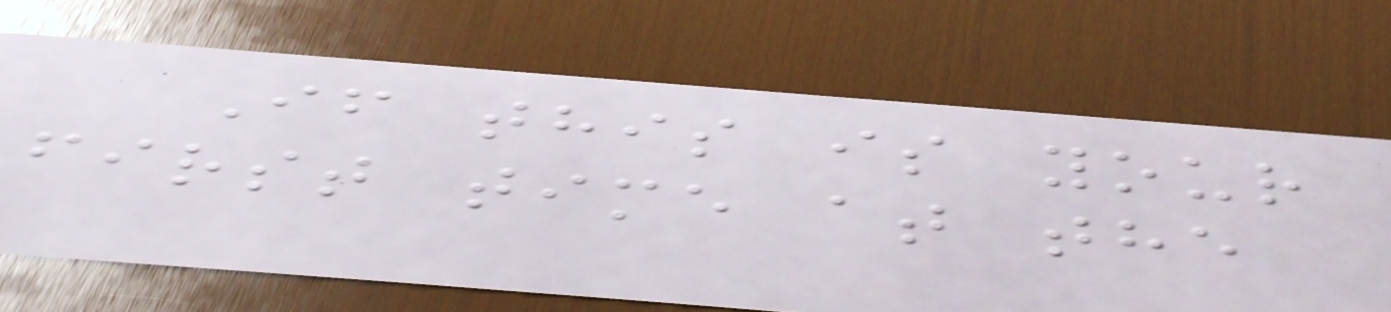If this is your
first time at the
